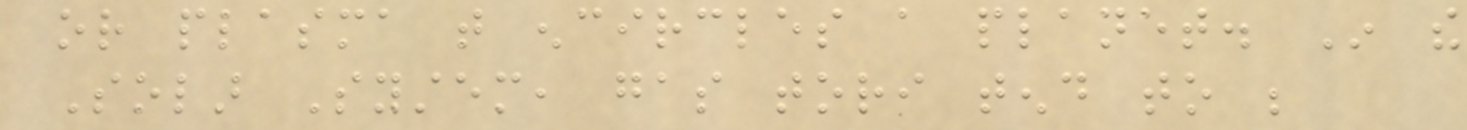or plasma that encircles a planet. In the
Solar System, gas tori tend to be
